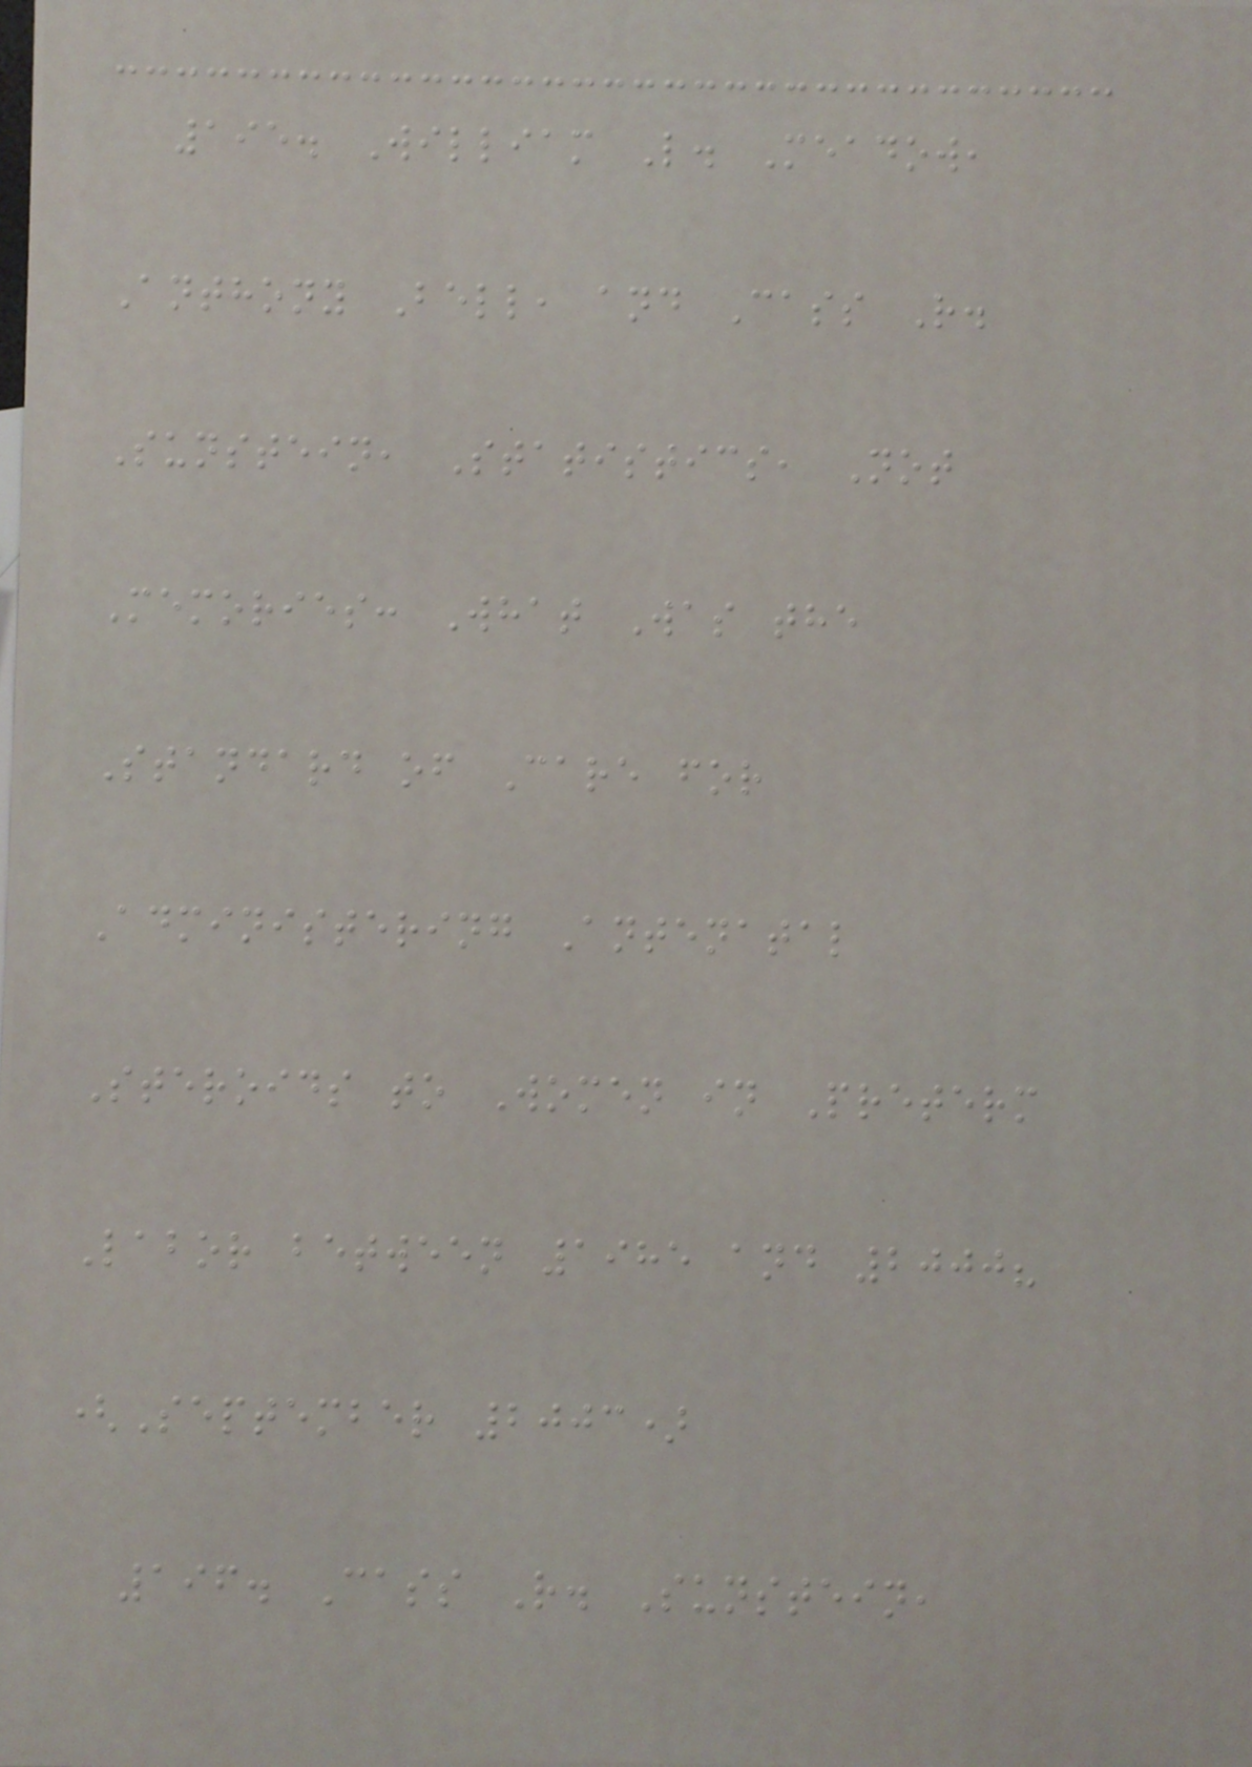195. William L. Meadow,
Anthony Bell, and Cass R.
Sunstein, Statistics, Not
Memories: What Was the
Standard of Care for
Administering Antenatal
Steroids to Women in Preterm
Labor between 1985 and 2000?
(September 2003)
196. Cass R. Sunstein,
